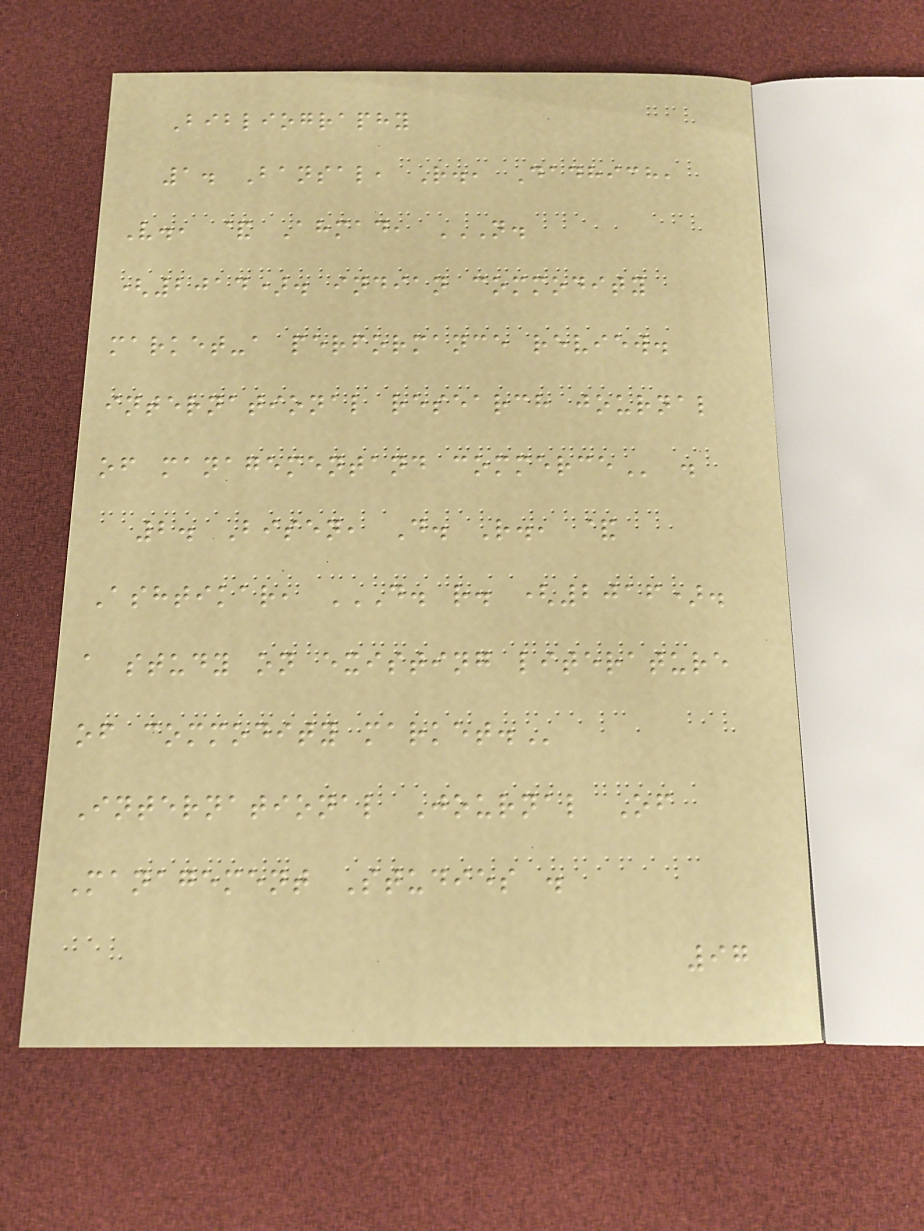Bibliography
1. Bansal, R., Dadhich,
V., & Ahmad, N.
(2014). INDIAN COMMODITY
MARKET-A PERFORMANCE REVIEW.
INTERNATIONAL RESEARCH JOURNAL
OF MANAGEMENTAND COMMERCE .
2. Bisen, D. R., &
Ashtikar, D. R. (2016).
A STUDY ON EXISTING LITERATURE
OF COMMODITY MARKET.
International Journal Of
Management Studies .
97
